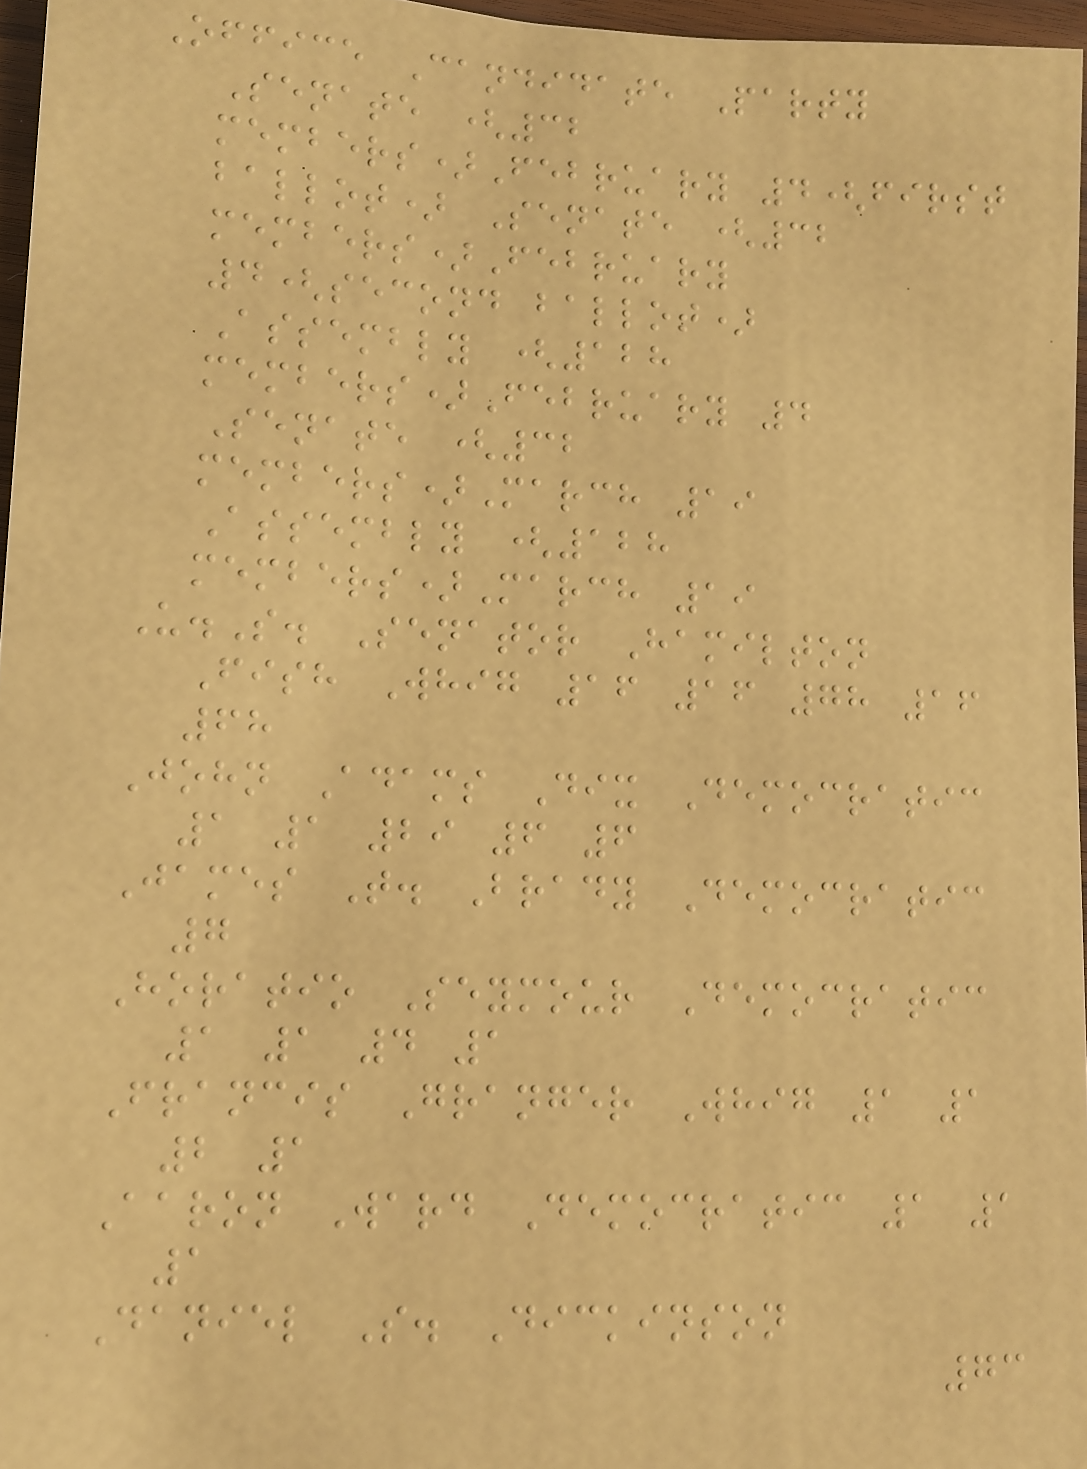Office Candidate Party
Senate (32
members)February 4(first
ballot) Senate (32
members)February
4(second ballot)
Assembly (128
members)February 4
Senate (32
members)March 19
Assembly (128
members)March 19
U.S. Senator Hamilton
Fish Whig 16 16 78 16
68
John Adams Dix Democratic
1 1 29 6 6
James T. Brady Democratic
7
Horatio Seymour Democratic
1 1 4 1
Francis Granger Whig 1 1
2 1
Aaron Ward Democratic 1 1
1
Daniel S. Dickinson
73
